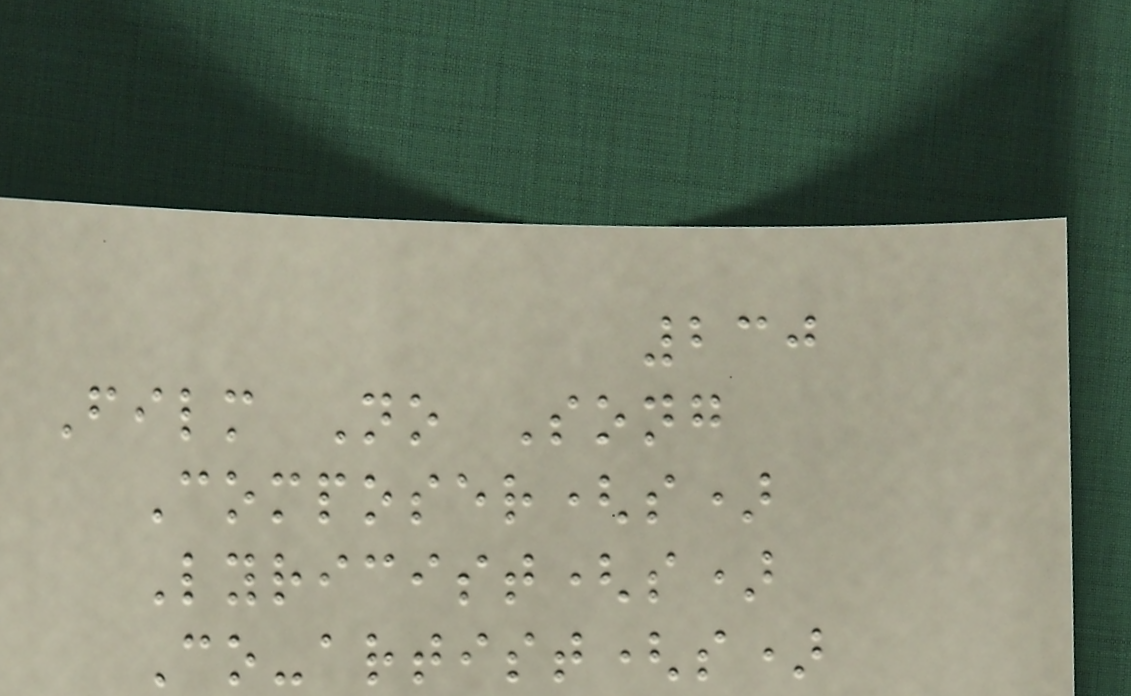230
Film No Song
Composer(s)
Lyricist(s)
Co-artist(s)
